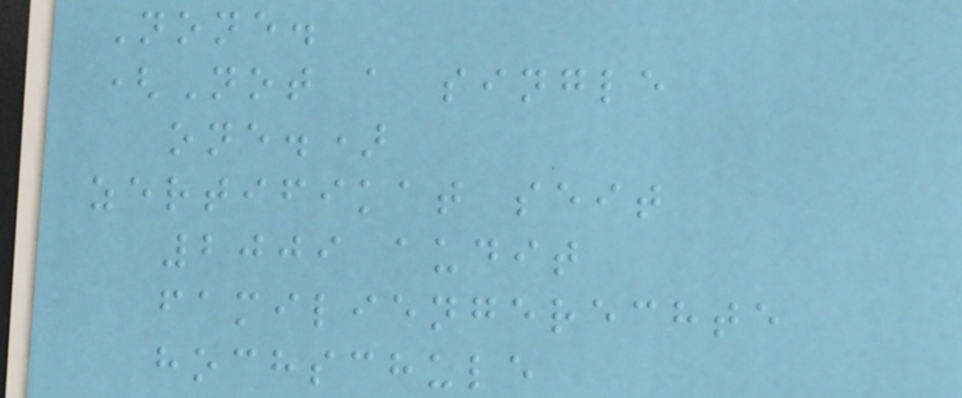None.
(Not a single
one.)
zertifikat seit
2009 audit
familiengerechte
hochschule
